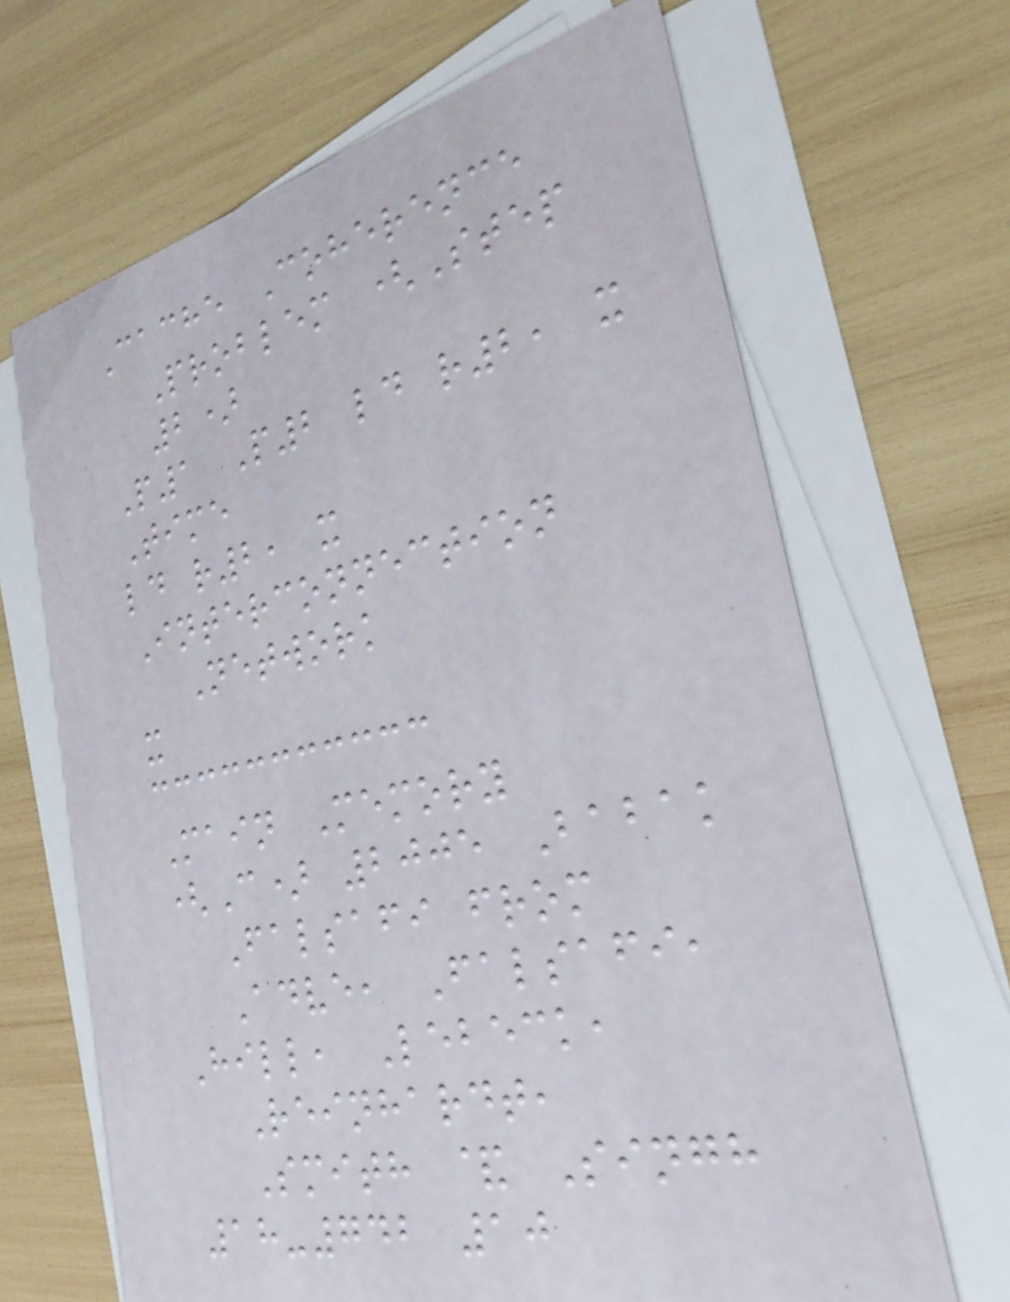Cache Coherence
Problem (Step
2)
P1 P2 ld r2, x
Time
ld r2, x
Interconnection
Network
x
Main Memory
(C) 2005 Babak
Falsafi from
Adve, Falsafi,
Hill, Lebeck,
Reinhardt,
Smith & Singh
18-742 10
